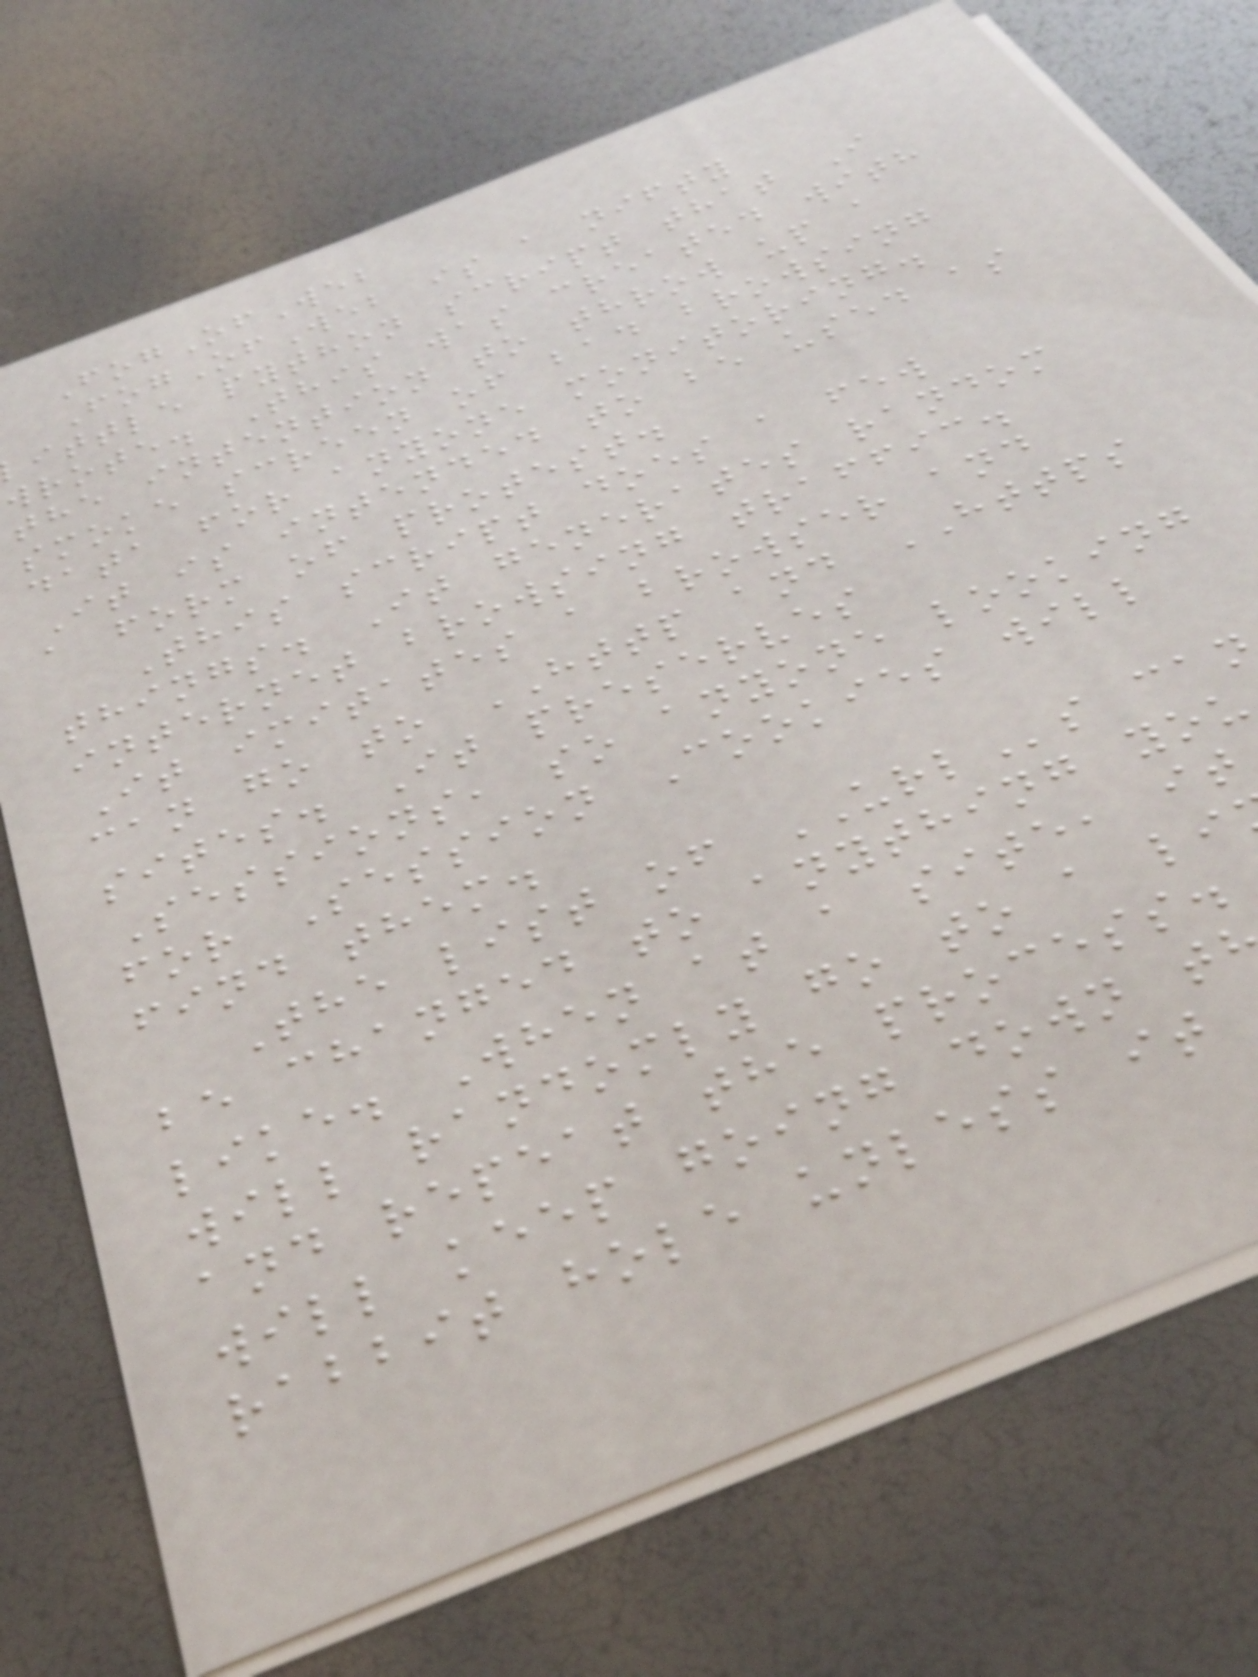FogOfWeb
FogOfWeb is a nifty
ittle python script that I
wrote. This was created with
the intention to throw up a
smoke screen of bad browsing
data for anyone monitoring.
It is intended to be used as
a form of protest.
This script does a few
things. It generates random
internet browsing traffic.
It imitates a browser and
can go to HTTP and HTTPS
sites. It preserves
Sessions, so anyone looking
for Session Cookies will
find them.
The list of URLs can
be changed to anything you
like. When at a site, it
will randomly go to a li
and repeat the process.
will keep going down t
rabbit hole unless it
